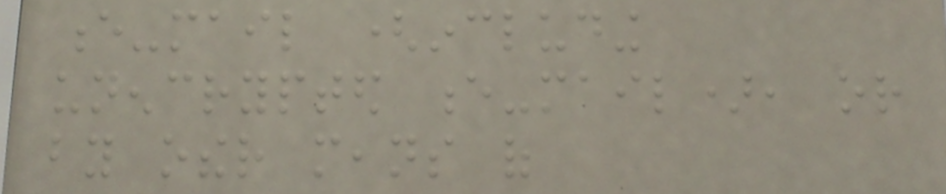e-mail (including
unencrypted e-mail), or
by other means of
